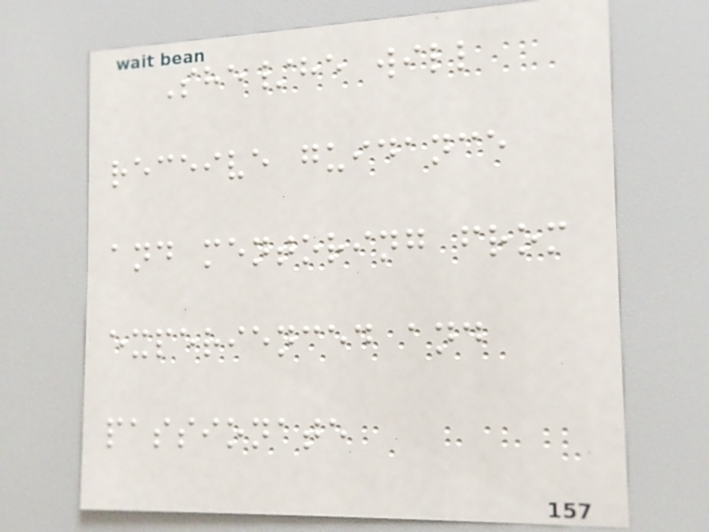She/he will
receive guidance
and mentoring from
experienced and
passionate
